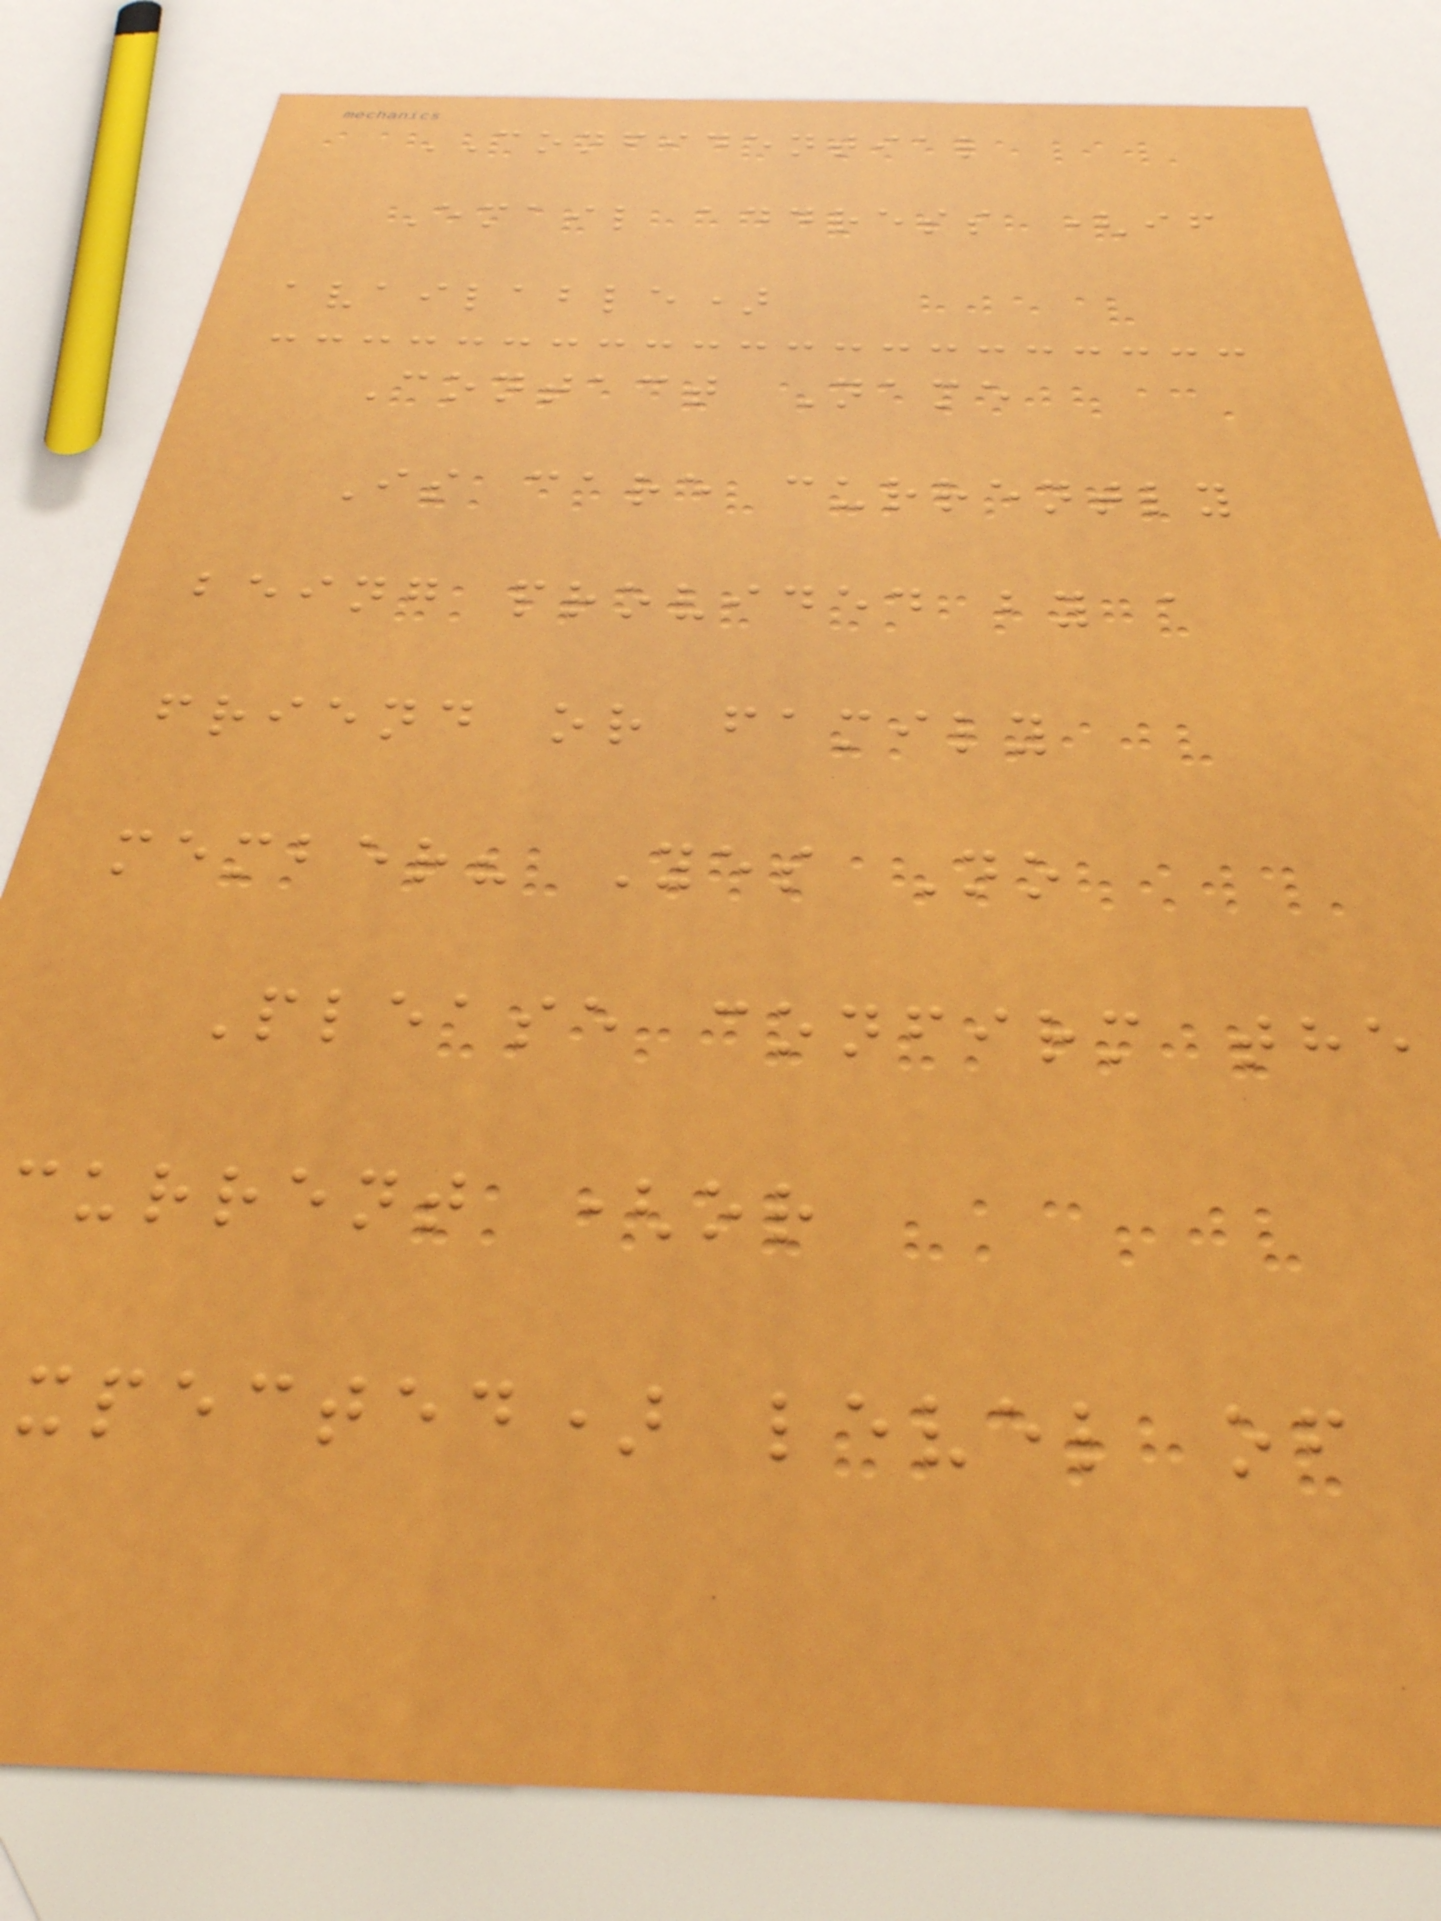CONFIDENTIAL
Email address (if
available)
Contact Name
Is care currently
being provided by a
friend or family
member? Yes No
Please confirm the
current (or
xpected) level of
